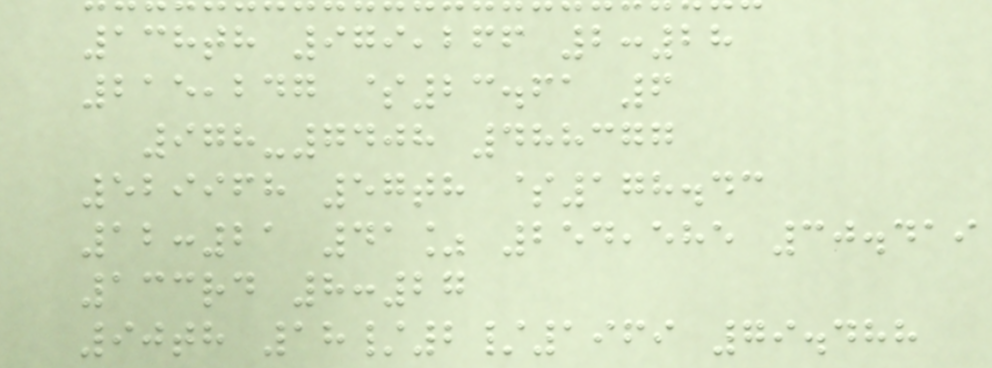138th 979,266 2:28
215,247 $23.61 6
978-7408 488377
529968 57th $178.43
12:21 41% 254,585 30.419
133rd 8:27
90th 18/2/1969 79.488
